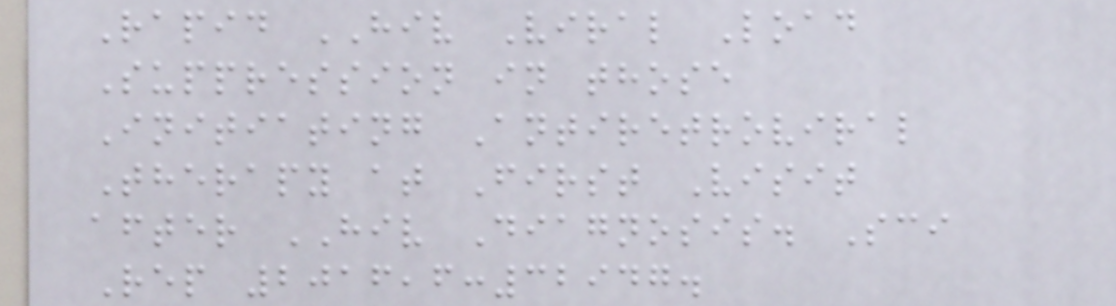Rapid HIV Viral Load
Suppression in those
Initiating Antiretroviral
Therapy at First Visit
after HIV Diagnosis. Sci
Rep 2016,6:32947.
